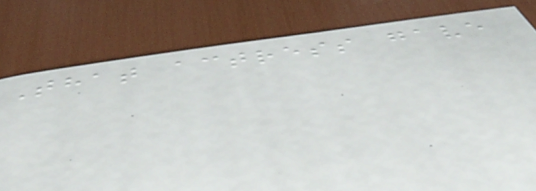That actress gave
